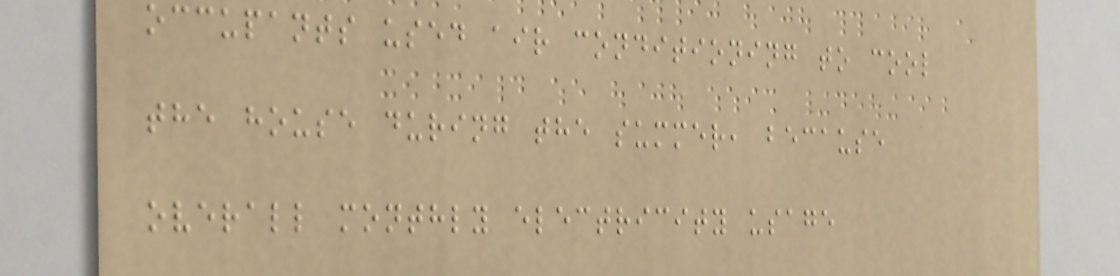occupants used air conditioning to cool
the house during the summer, because
overall monthly electricity usage
